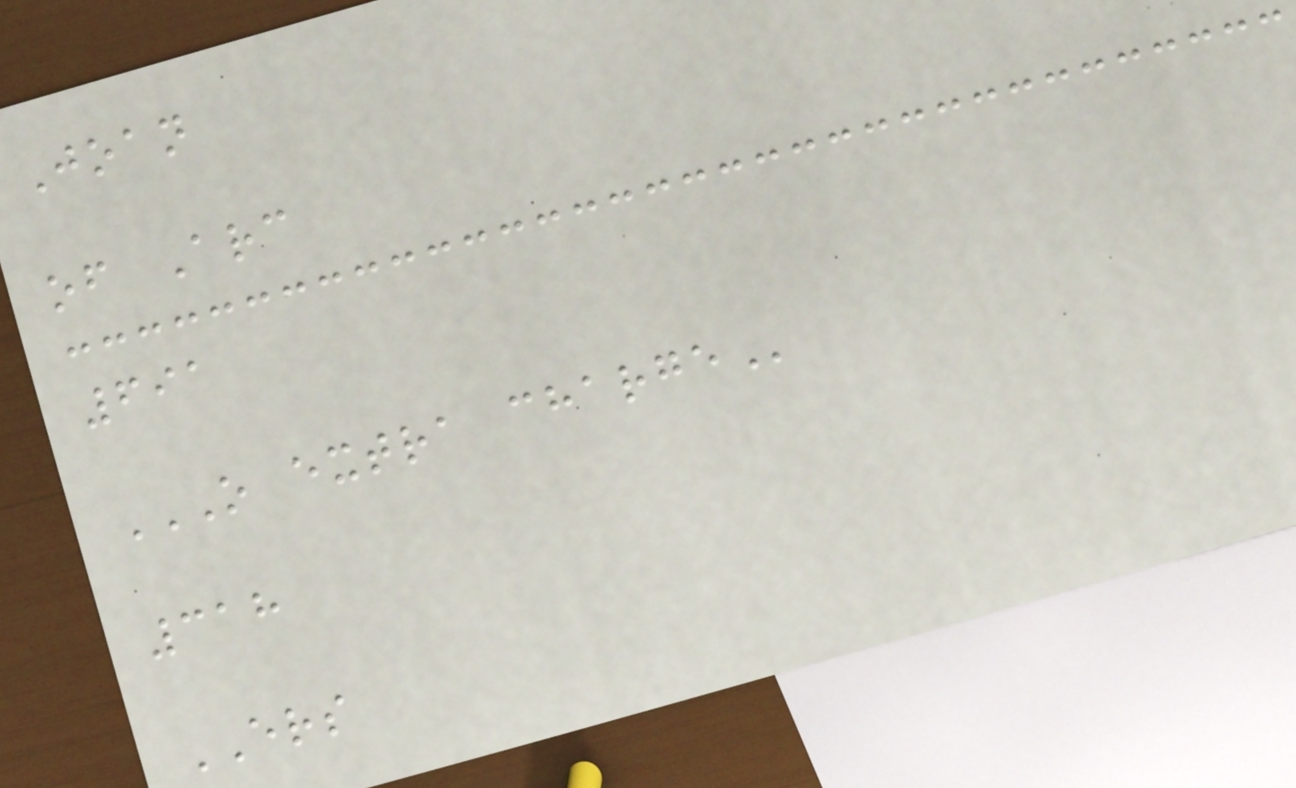Joan
of Arc
691
O EXTRA CHARGE
318
ERS
